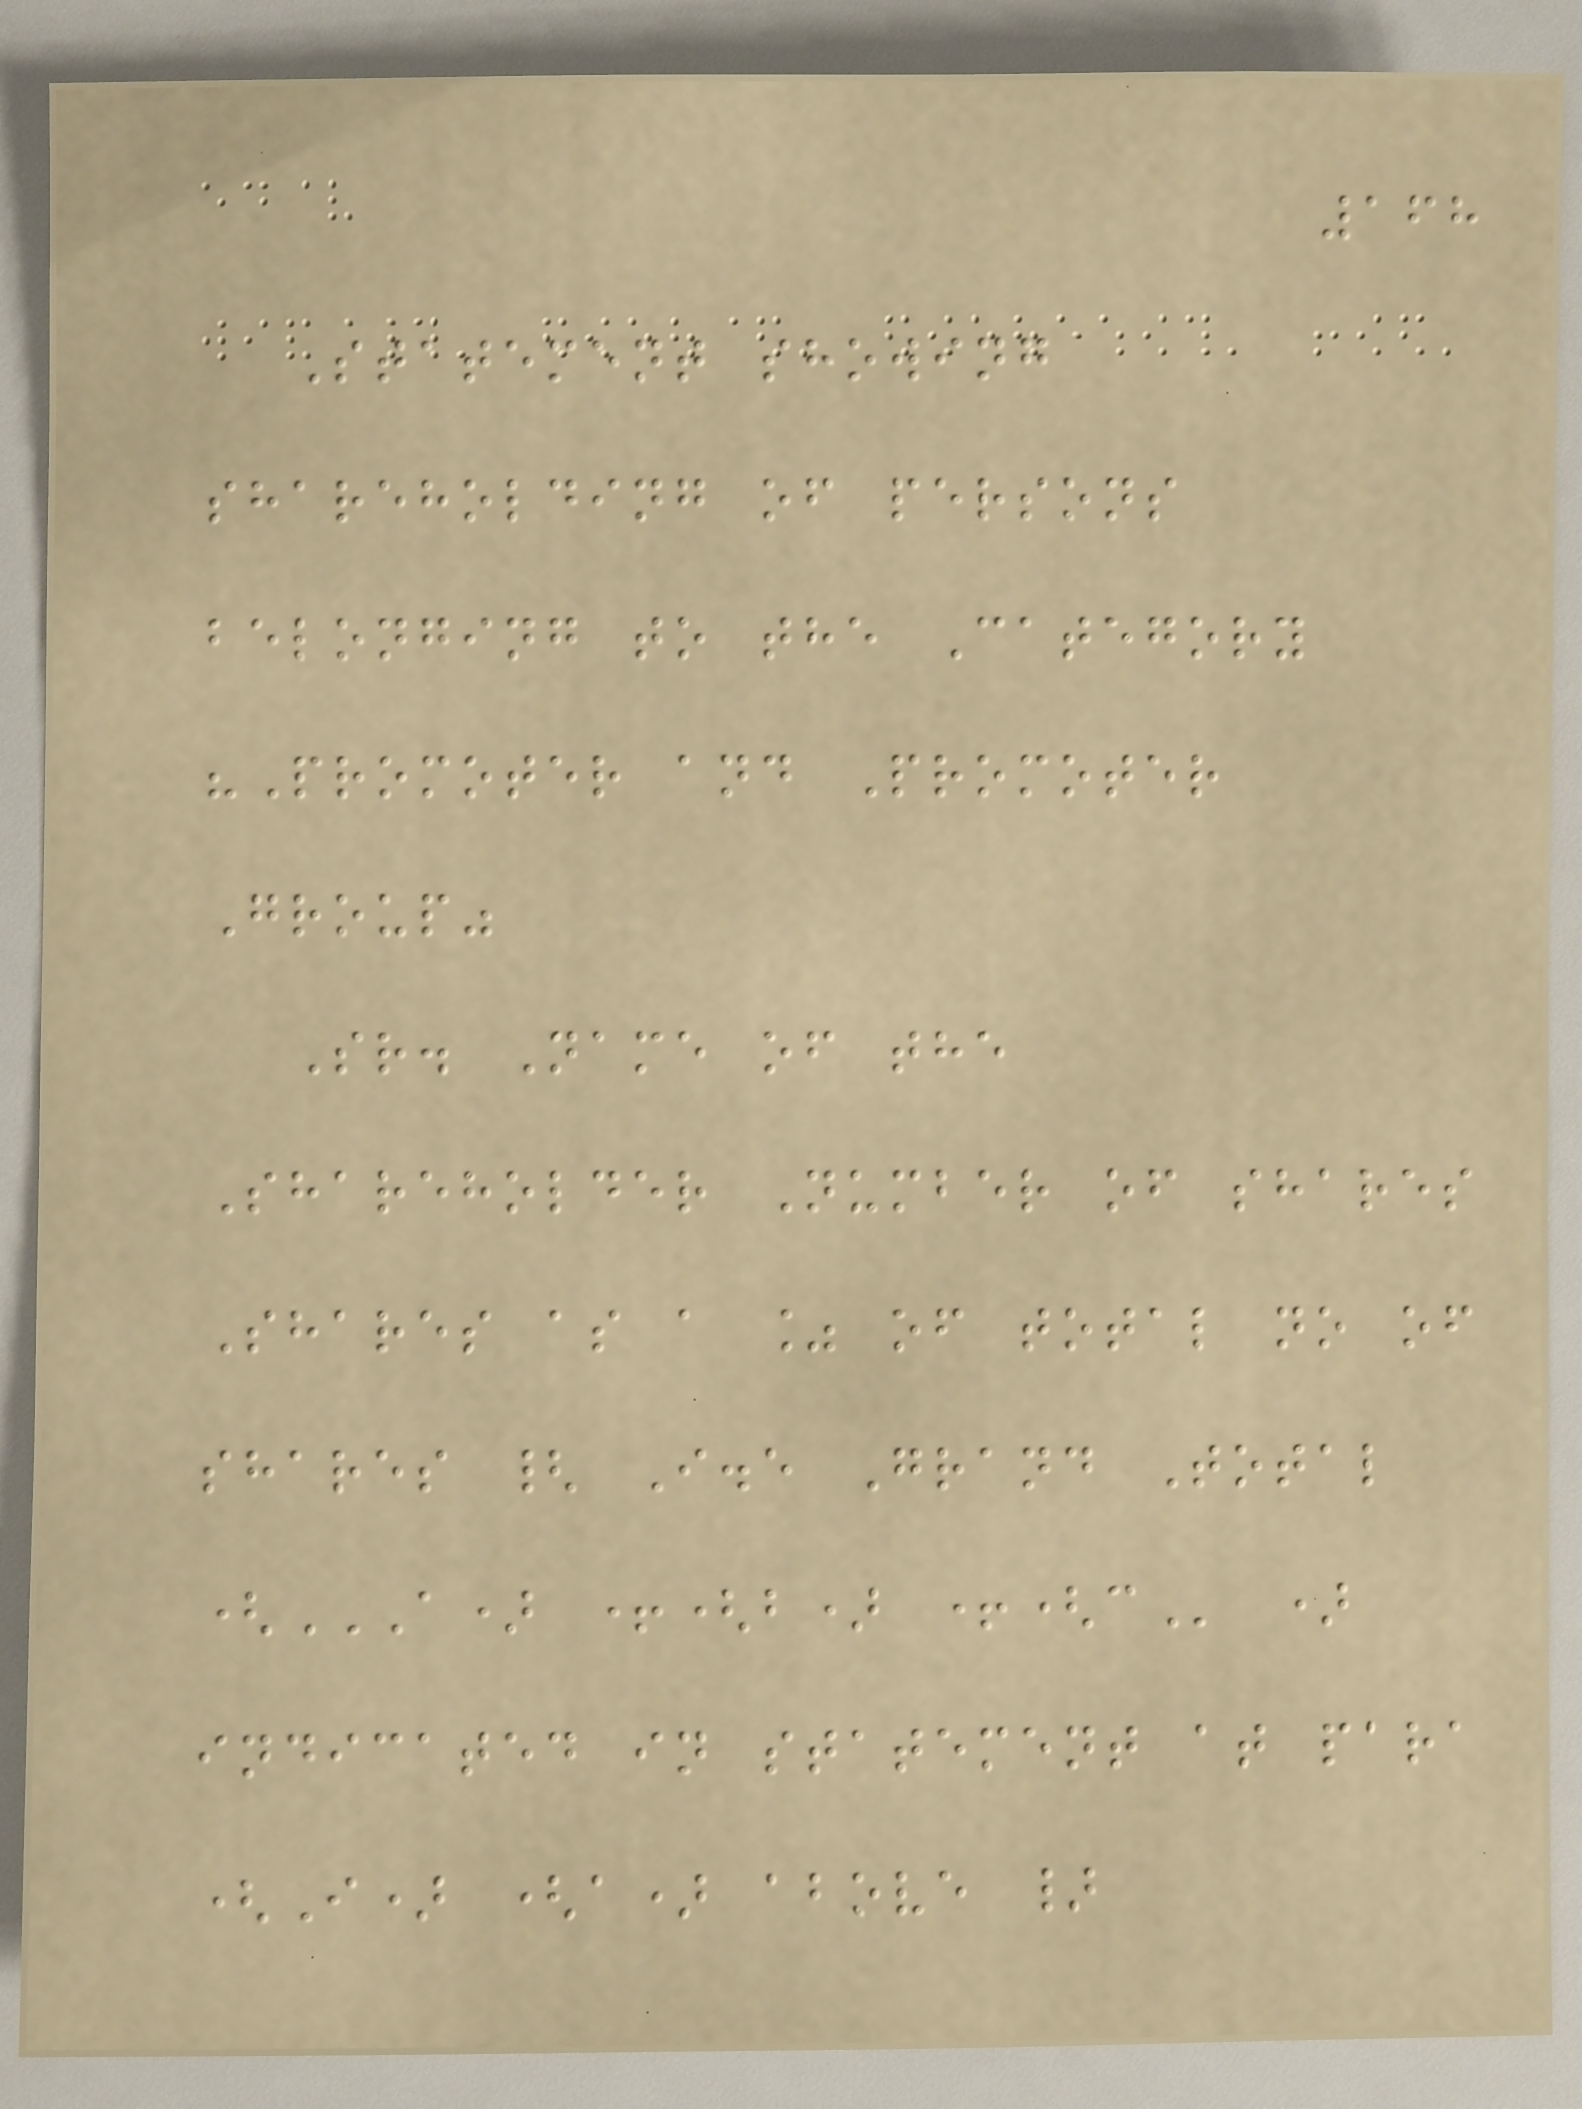168
Statement showing
shareholding of persons
belonging to the Category
"Promoter and Promoter
Group"
Sr. Name of the
Shareholder Number of shares
Shares as a % of total no of
shares { I.e Grand Total
(A) +(B) +(C )
indicated in statement at para
(I) (a) above }
